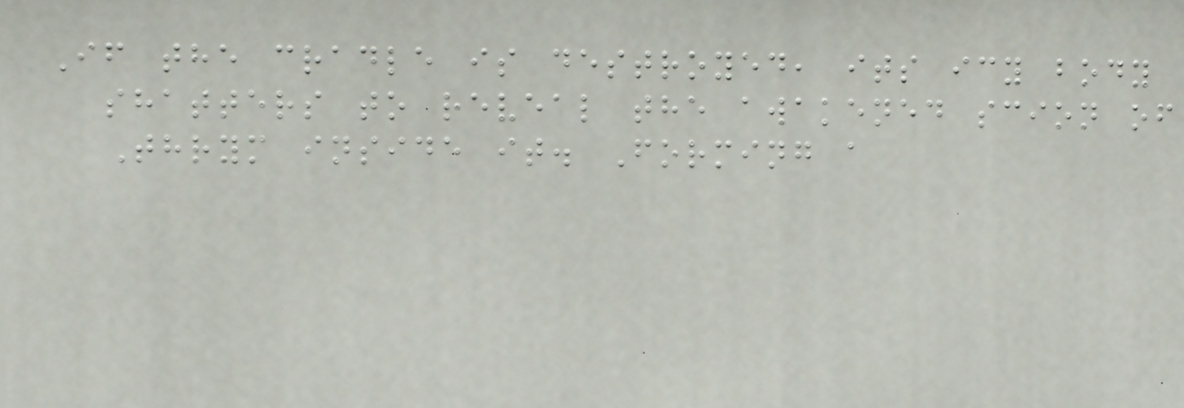If the cradle is destroyed, its icy body
shatters to reveal the awakened scion of
Thrym inside it. Forming a
